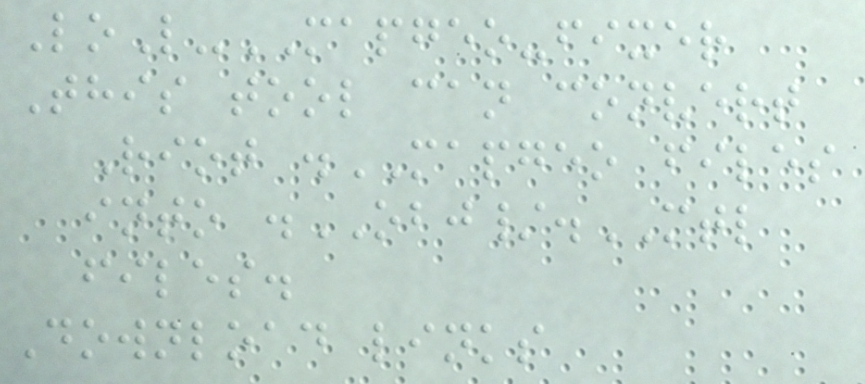LoL-MAPGEO-fixer
This tool can convert
Riot .MAPGEO files
into .OBJ/.MTL
files.
Download links
